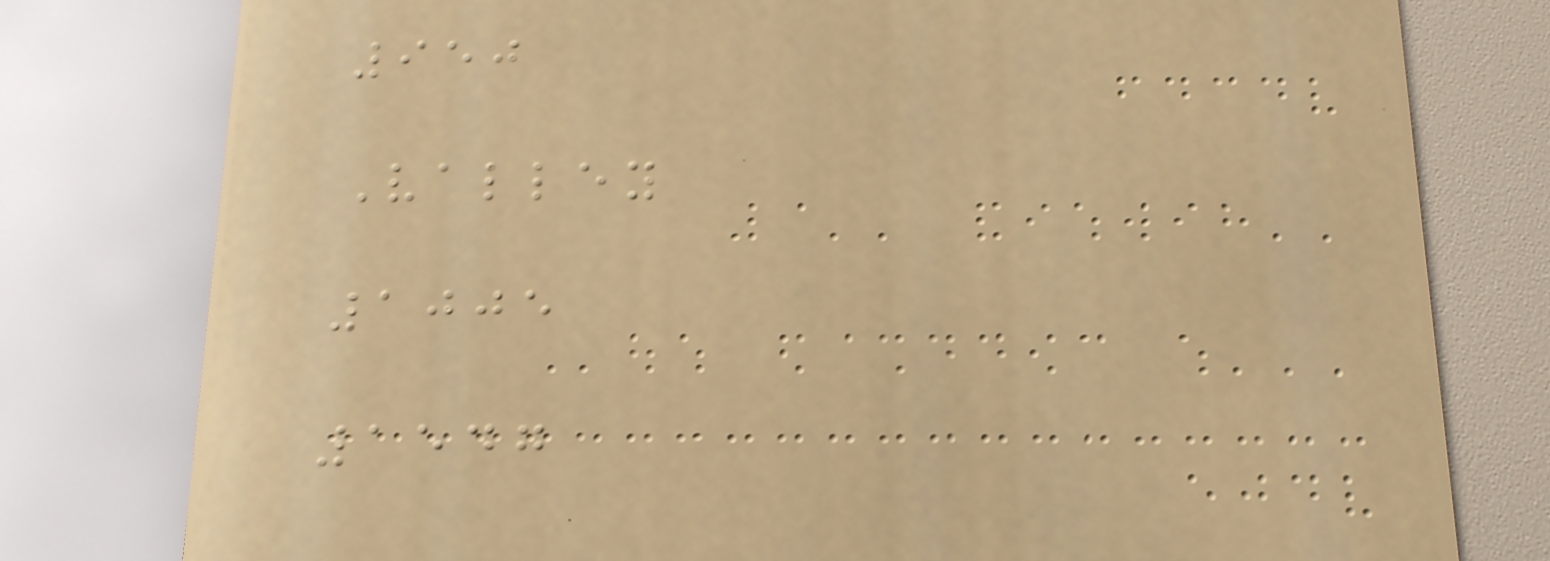950
Valley
1005
1547
